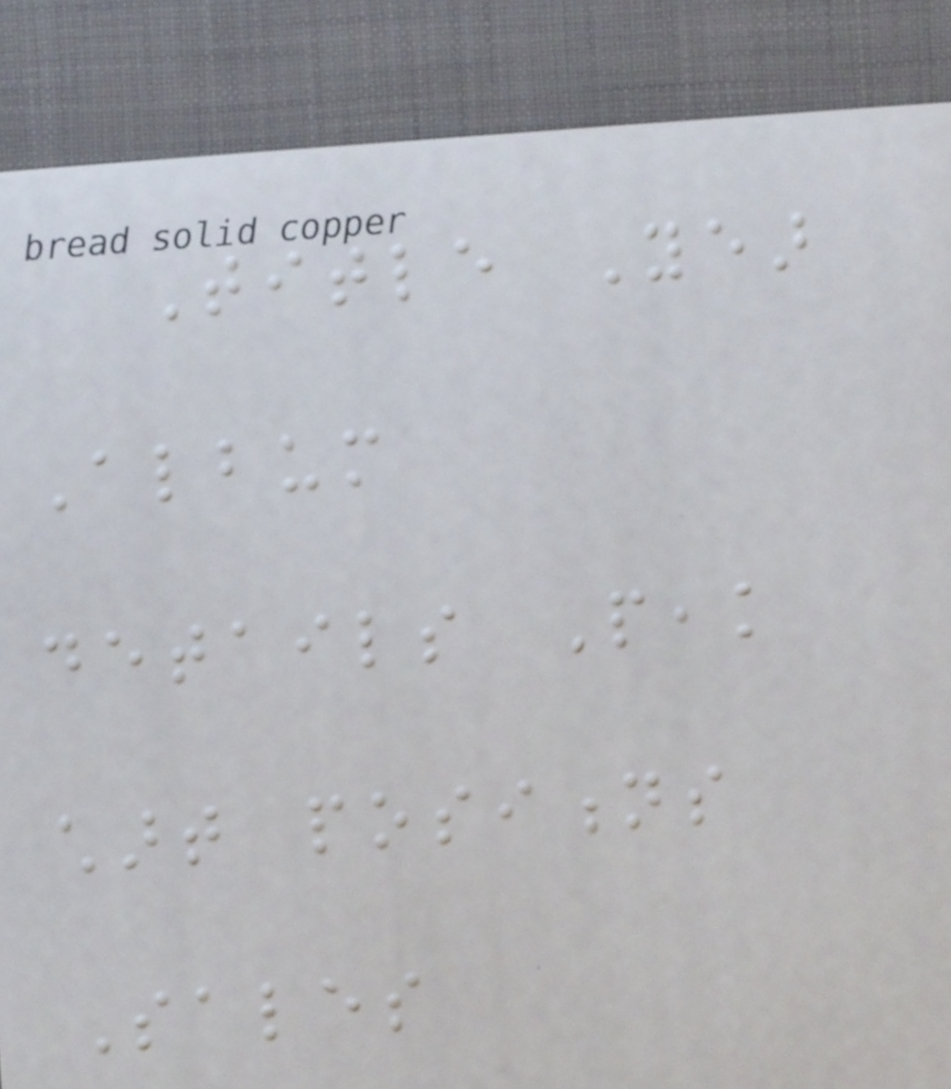Title Year
Album
details Peak
chart positions
Sales
